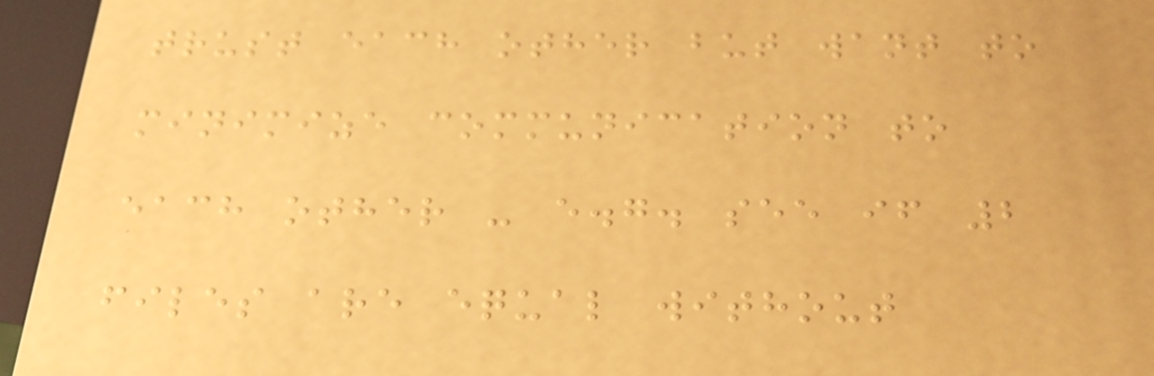trust each other but want to
minimize communication to
each other - e.g. see if 2
files are equal without
